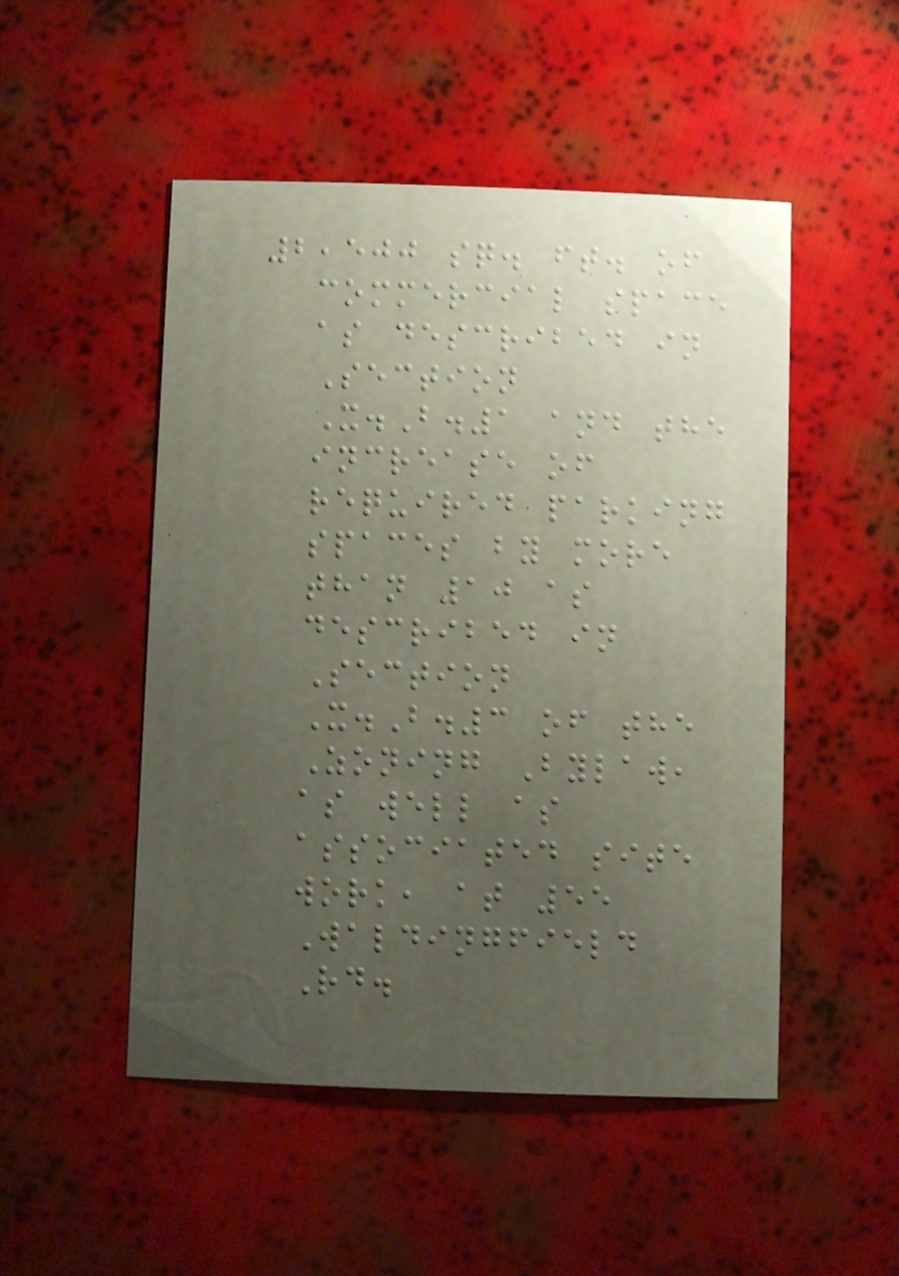2,500 sq. ft. of
commercial space
as described in
Section
X.B.1 and the
increase of
required parking
spaces by more
than 10 as
described in
Section
X.B.3 of the
Zoning Bylaw,
as well as
associated site
work, at 55
Waldingfield
Rd.
